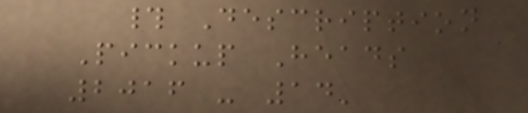# Description
Pickup Heads
2016 - 14'
